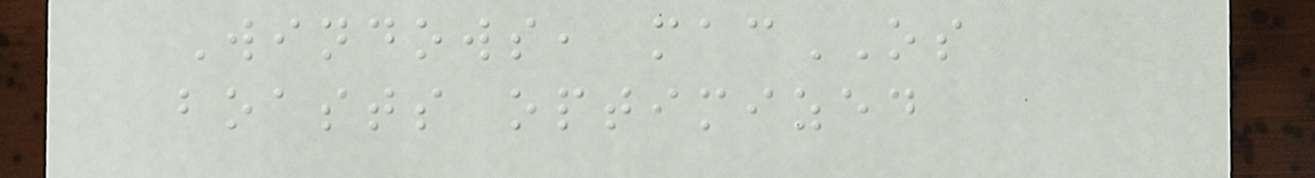Windows, macOS
boasts optimized
